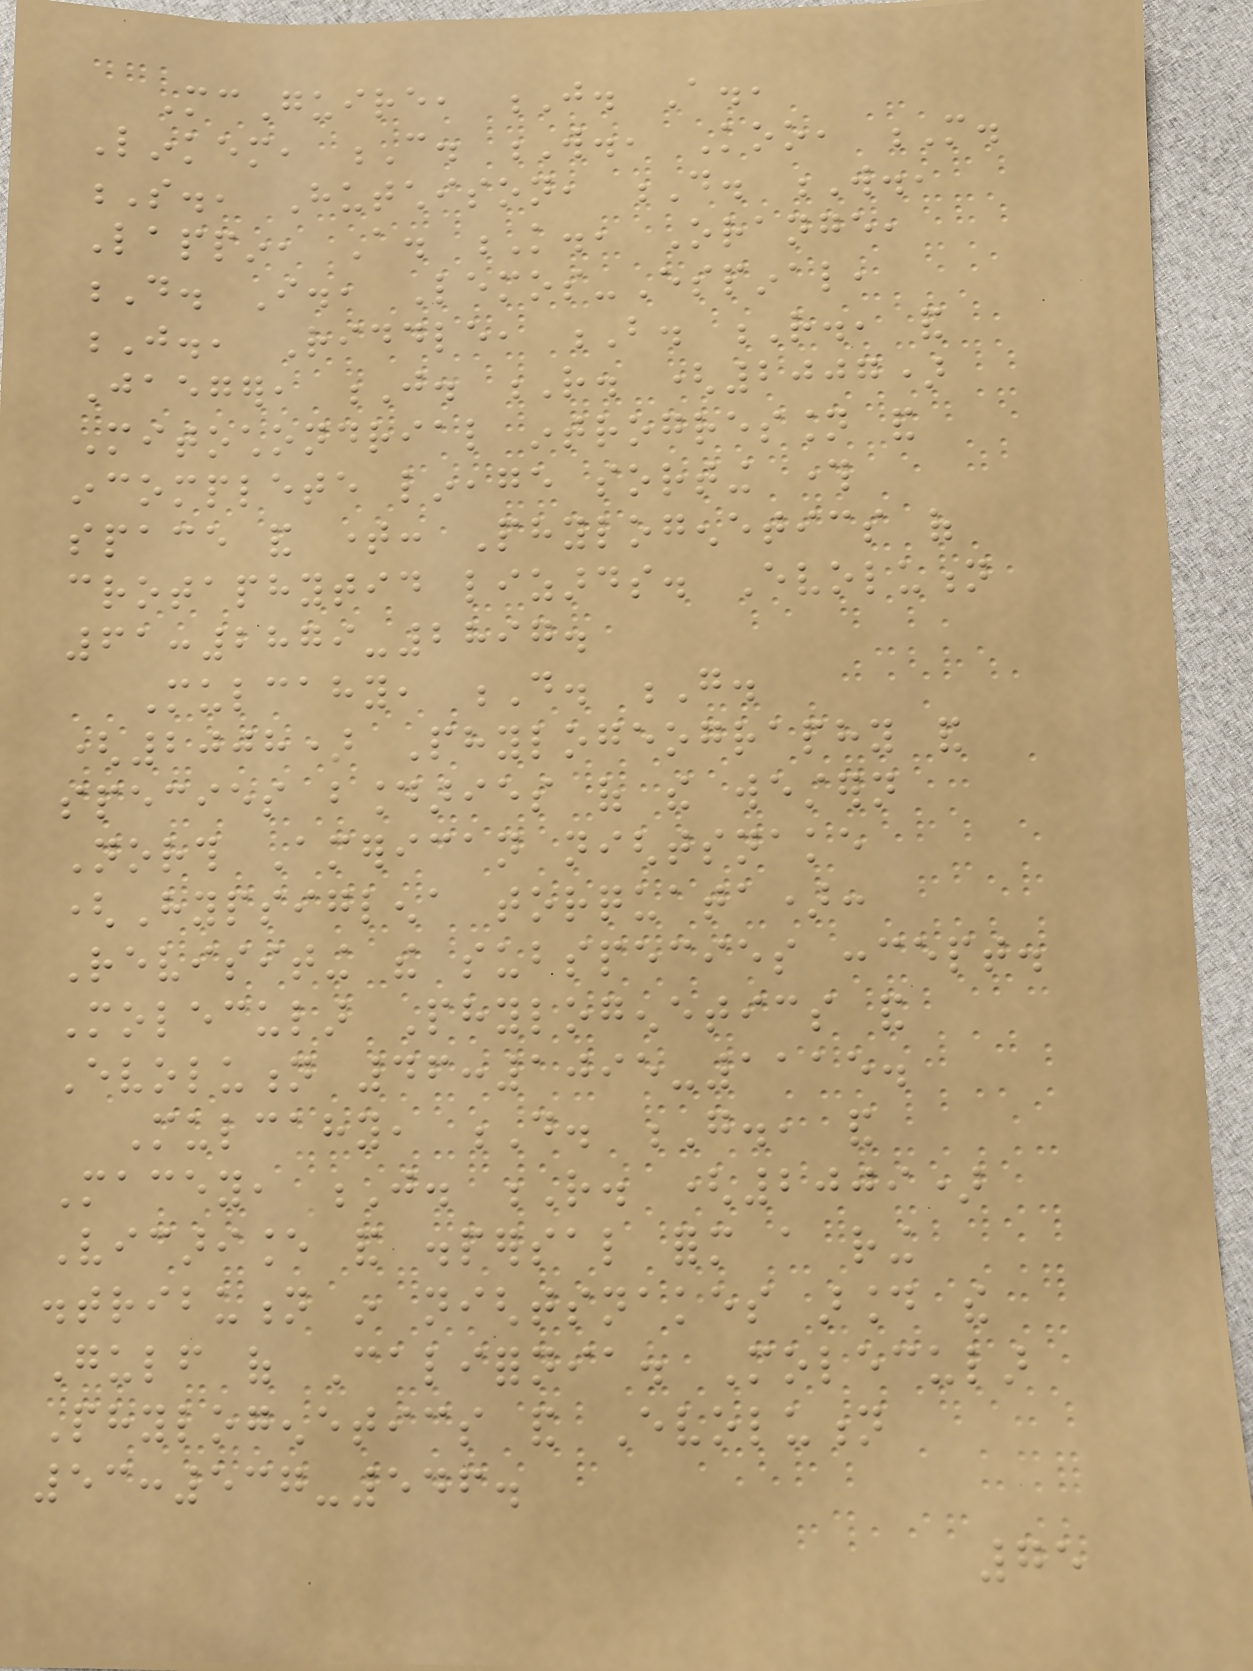McGuire, J. A.,
Linkem, C. W., Koo, M.
S., Hutchison, D. W.,
Lappin, A. K., Orange,
D. I., Lemos-Espinal,
J., Riddle, B. R., and
Jaeger, J. R. (2007)
Mitochondrial introgression and
incomplete lineage sorting through
space and time: Phylogenetics of
crotaphytid lizards. Evolution
61:2879-2897.
Mulcahy, D. G.
(2008) Phylogeography and
species boundaries of the western
North American nightsnake
(Hypsiglena torquata):
Revisiting the subspecies concept.
Molecular Phylogenetics and
Evolution 46:1095-1115.
Mulcahy, D. G., and
Macey, J. R. (2009)
Vicariance and dispersal form a ring
distribution in nightsnakes around the
Gulf of California. Molecular
Phylogenetics and Evolution
53:537-546.
75
